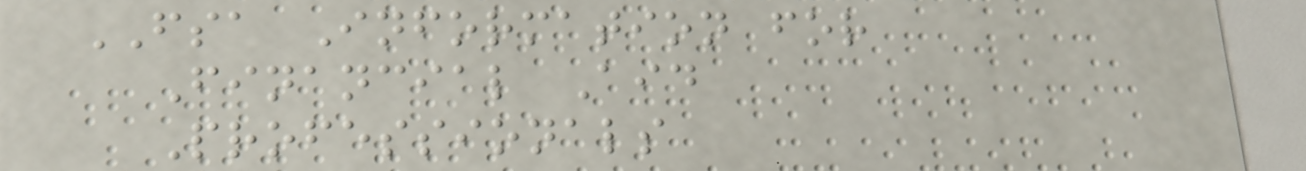FSA Information for
Financial Aid
Professionals
